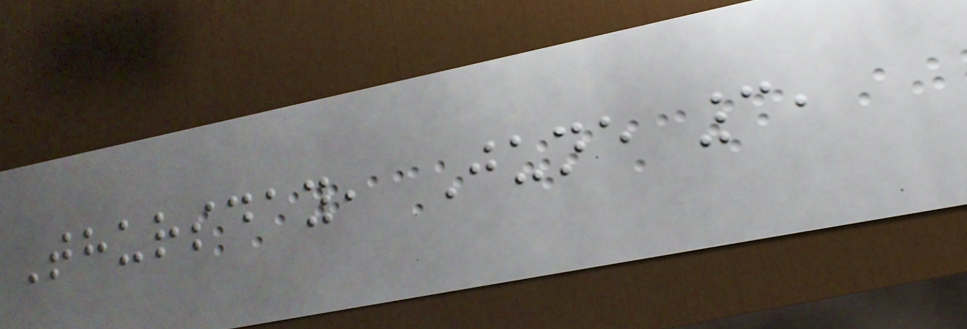Thursday, June 3,
